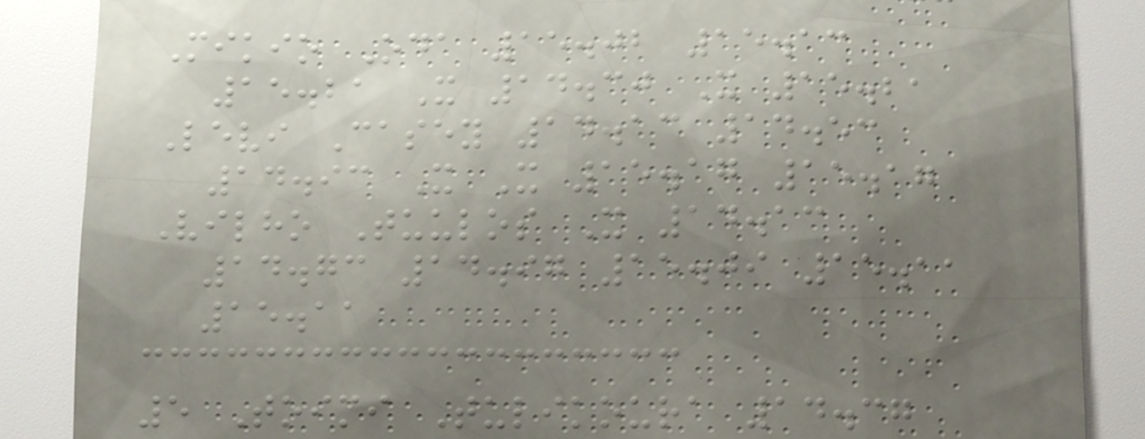Mikio Oda 15.02 15.13
15.21 X 14.30 X 15.21
Levi Casey 14.13 14.53
14.93 X X 15.17 15.17
Vilho Tuulos X 14.13
14.73 14.97 15.09 15.11
15.11
5 Toimi Tulikoura 14.37
